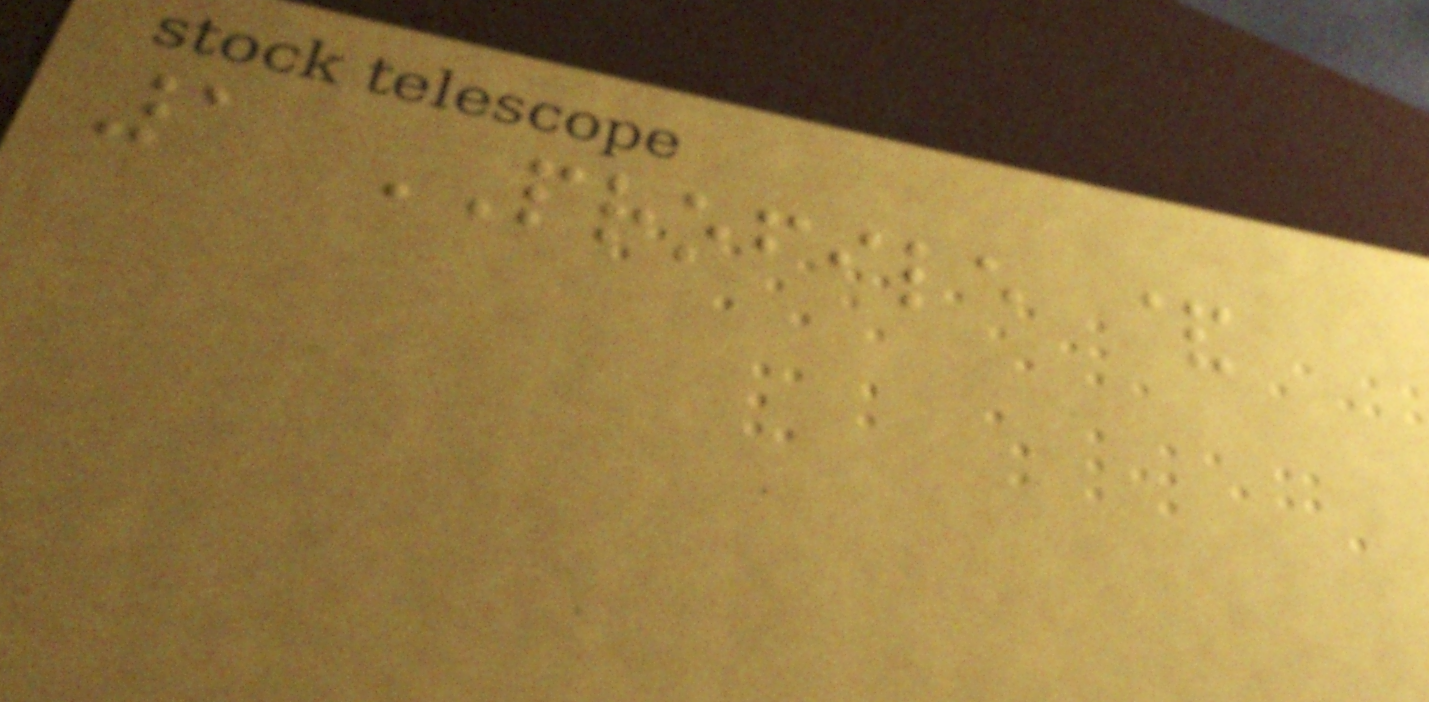1 PROFILE &
